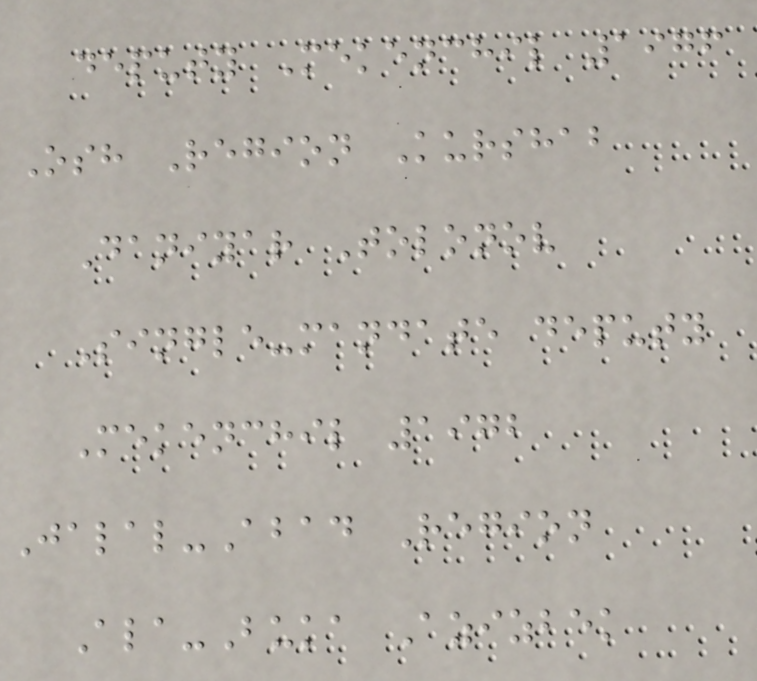deputy Mekenchil 1976
Osh Region Kurshab
Daniyar Tolonov
Single-mandate deputy
Mekenchil 1972
Jalal-Abad Region
Ala-Buka Azizbek
